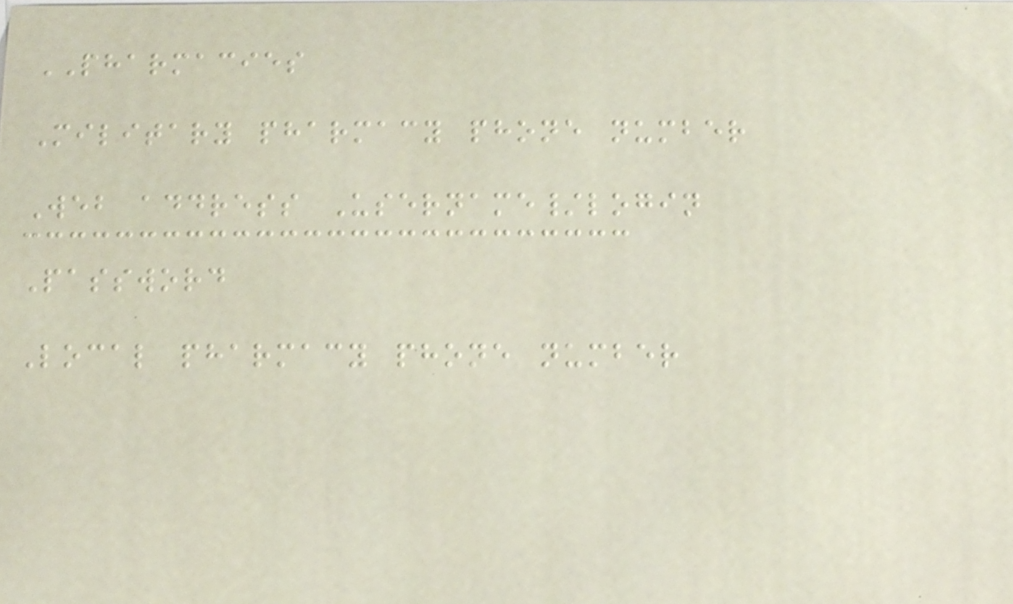PHARMACIES
Military pharmacy phone number
Web address Username/login
Password
Local pharmacy phone number
